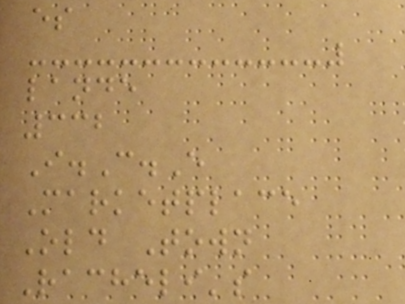es
lande
332
I.C.E
Marketplace
Old Town
Racheli's
